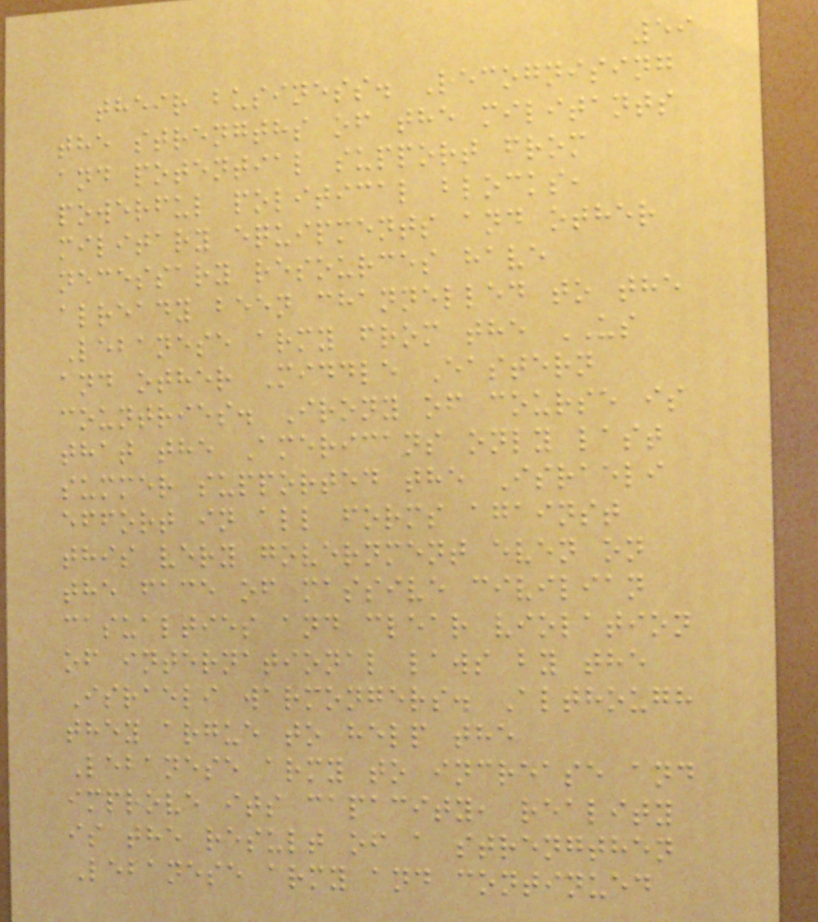59
their business. Recognising
the strengths of the militants
and potential support from
powerful political blocks,
military equipments and other
necessary resources have
already been channelled to the
Lebanese army from the US
and other Middle Eastern
countries. Irony of course is
that the Americans only last
summer supported the Israeli
effort in all forms against
this very government even on
the face of massive civilian
casualties and clear violation
of international laws by the
Israeli warmongers. Although
they argue to help the
Lebanese army to increase and
improve its capacity, reality
is the result of a strengthen
Lebanese army and continued
